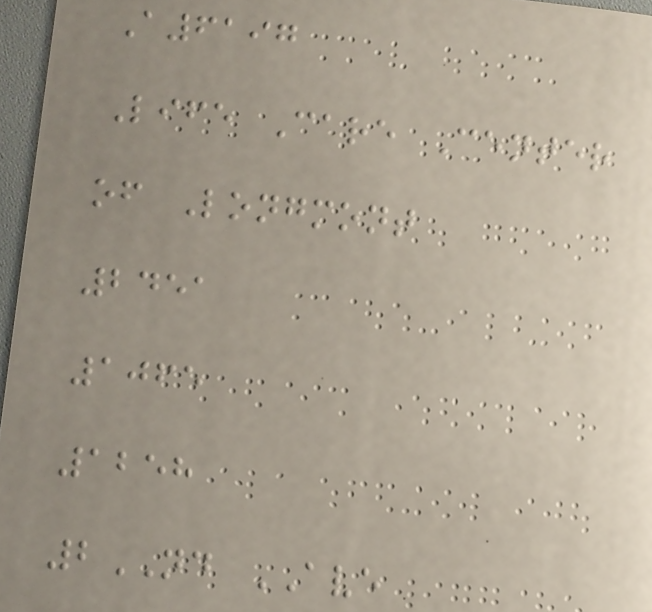A6197
Life Care Center
of Longmont
2451
1065
1258
2ND AVE
